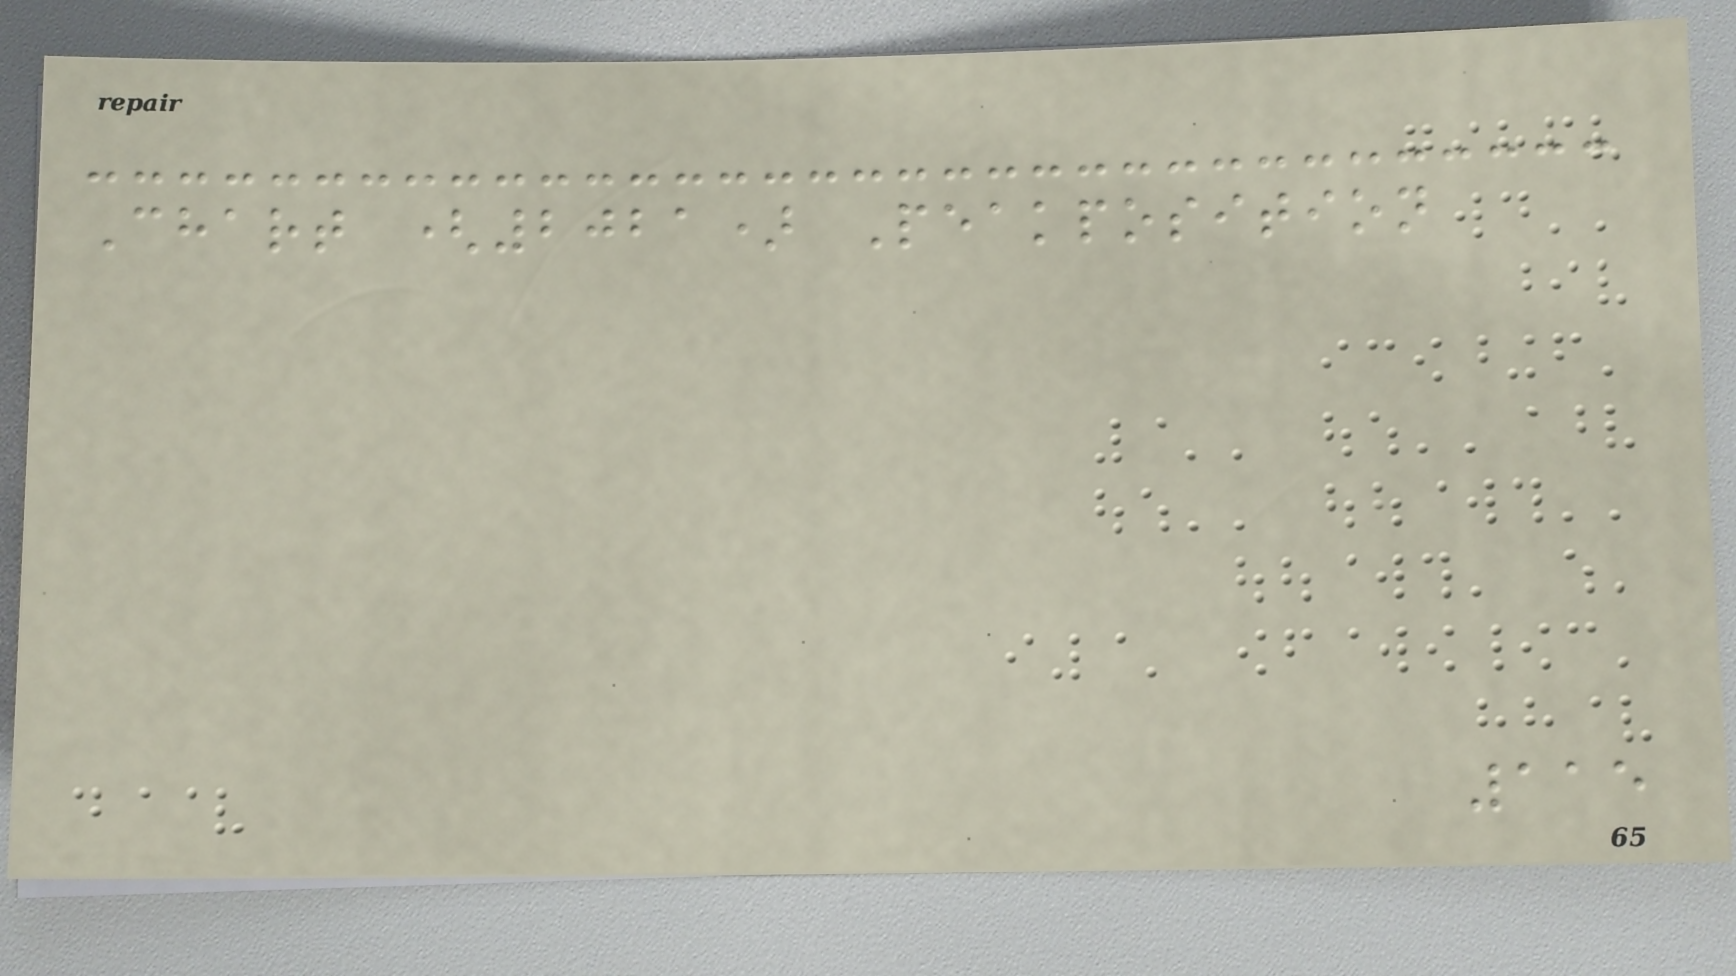Chart (2021) Peakposition
115
